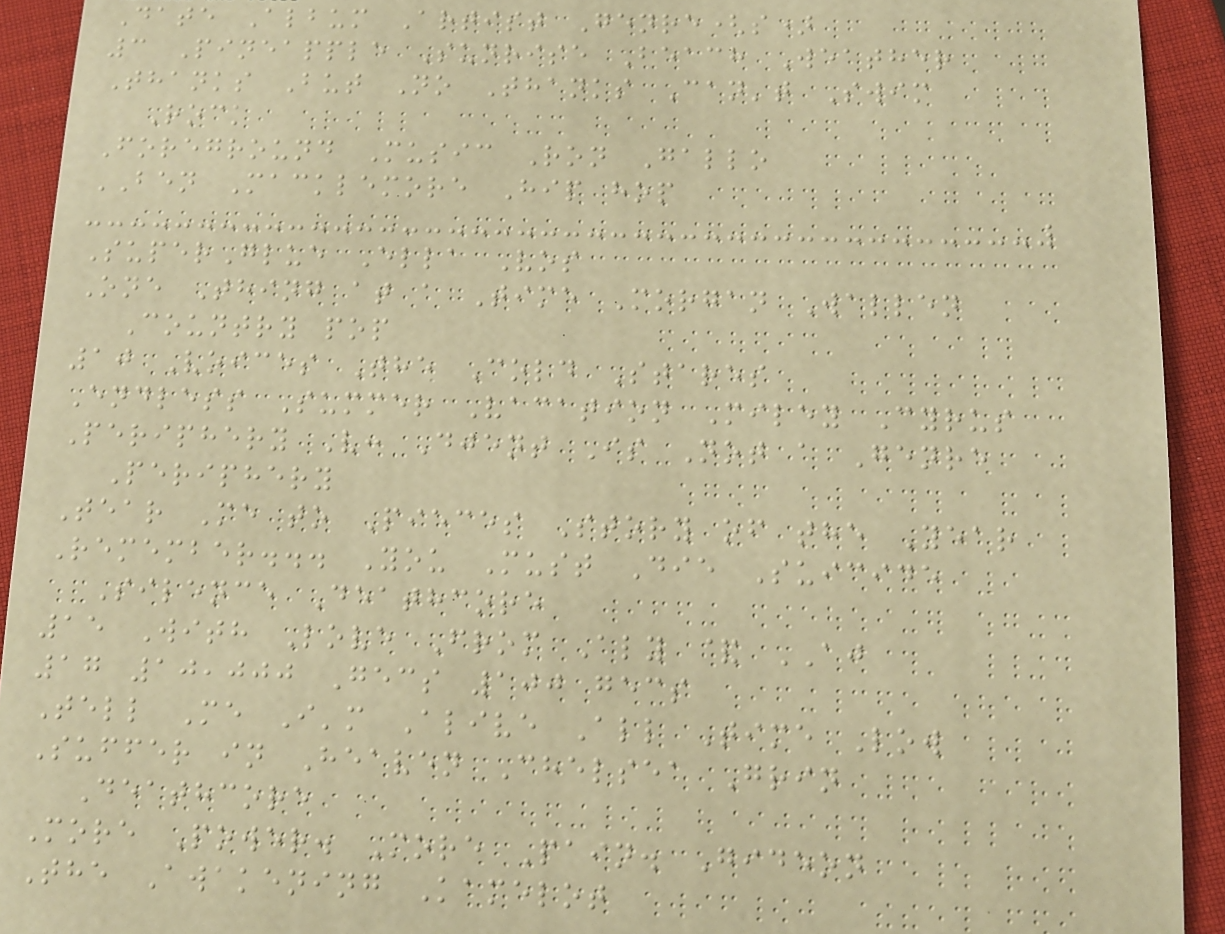Date Album Artist Genre(s)
3 Pineapple Sunrise Beach Weather
Thanks But No Thanks Can't Swim
Rock
Foreground Music Ron Gallo
BEN Macklemore Hip hop
SuperGlue Ella Vos
One Thing at a Time Morgan Wallen
Country pop
10 Voices The Cold Stares
Endless Summer Vacation Miley Cyrus
Periphery V: Djent Is Not a Genre
Periphery
Tear Me to Pieces Story of the Year
Remember... You Must Die Suicide
Silence Deathcore
15 With Love From Aly & AJ
17 10,000 Gecs 100 gecs
Tell Me I'm Alive All Time Low
Suffer in Heaven Chelsea Grin
Deathcore
More Power. More Pain. Gideon
The Awakening Kamelot
